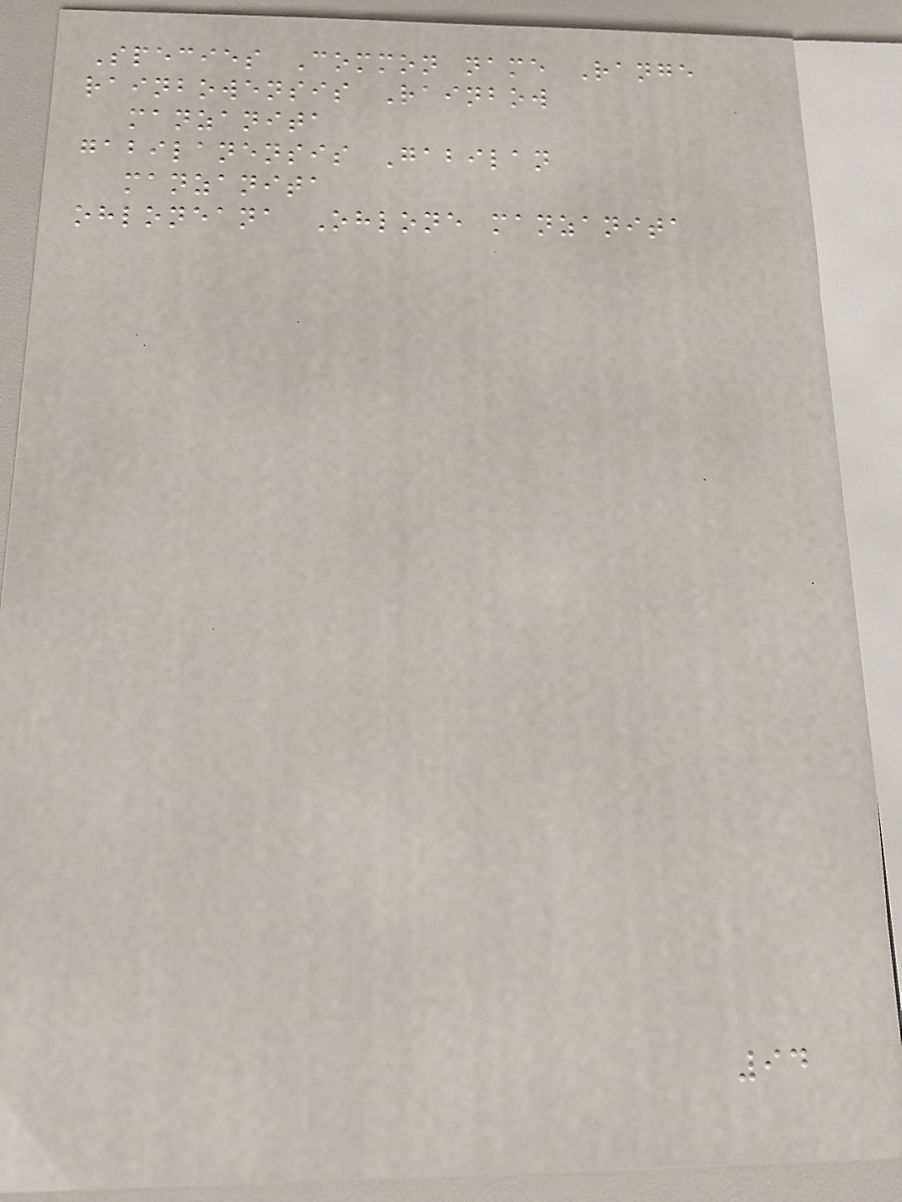Species Common name Range
rainbowensis Rainbow
manzanita
gabilanensis Gabilan
manzanita
ohloneana Ohlone manzanita
94
